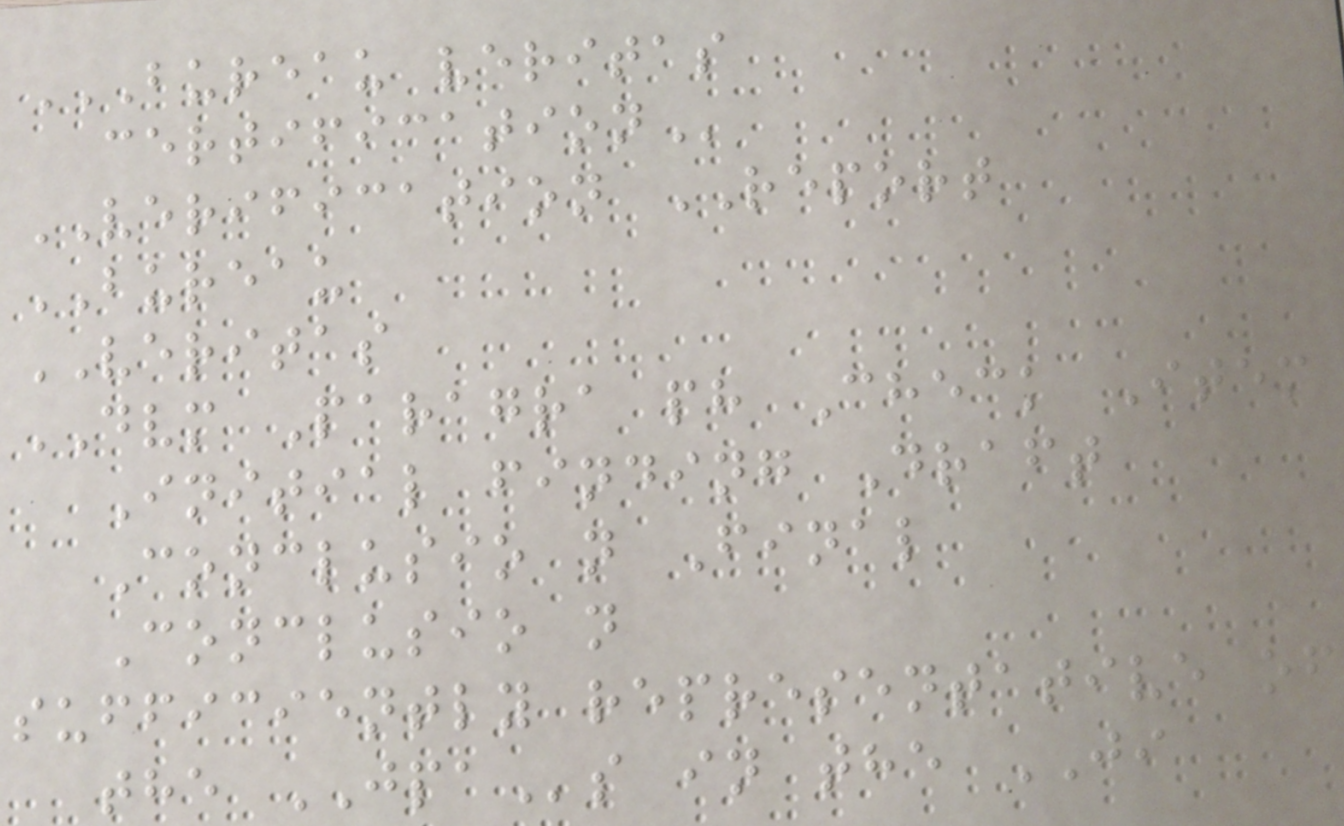BUREAU VERITAS
CERTIFICATION
VERIFICATION REPORT
BUREAU
VERITAS
DVM Paragra ph Check Item
Initial finding Draft
Conclusio n Final
Conclusio n
sufficiently representative of
the JPAs in the JI
